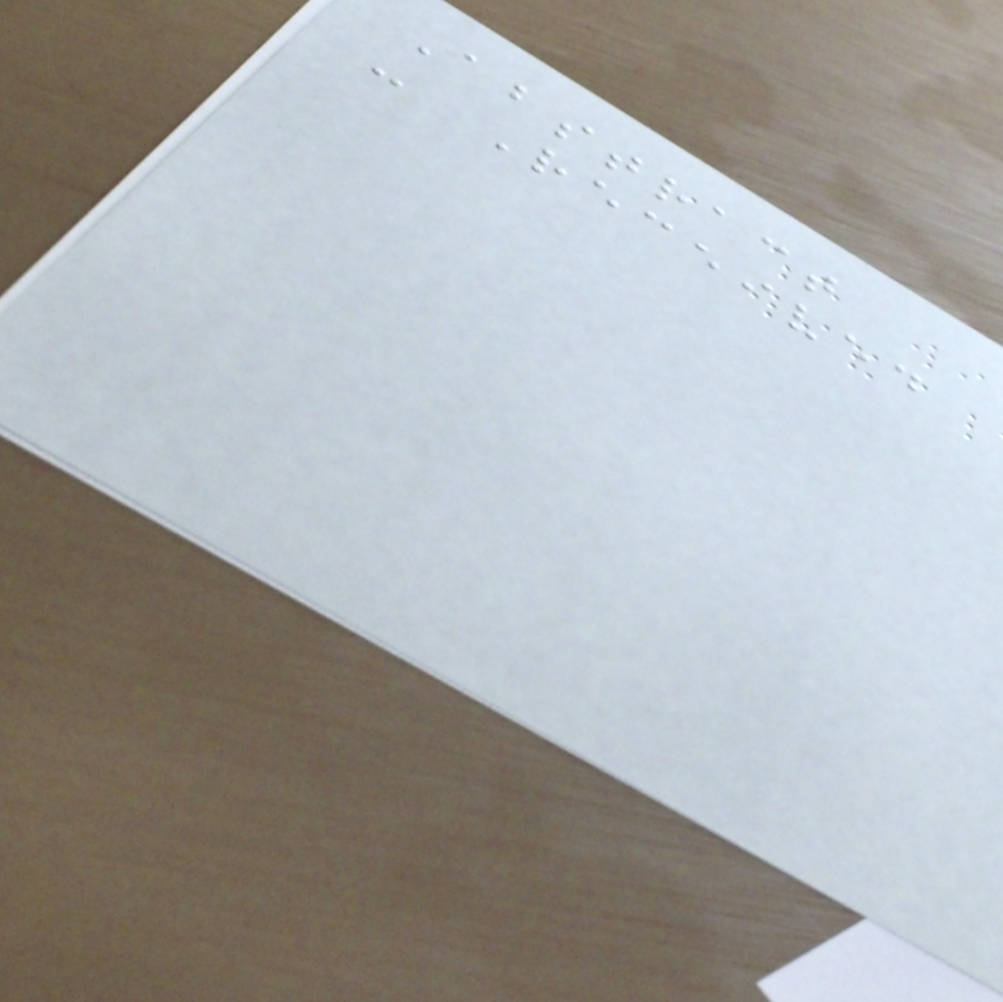Abstract
- Received
